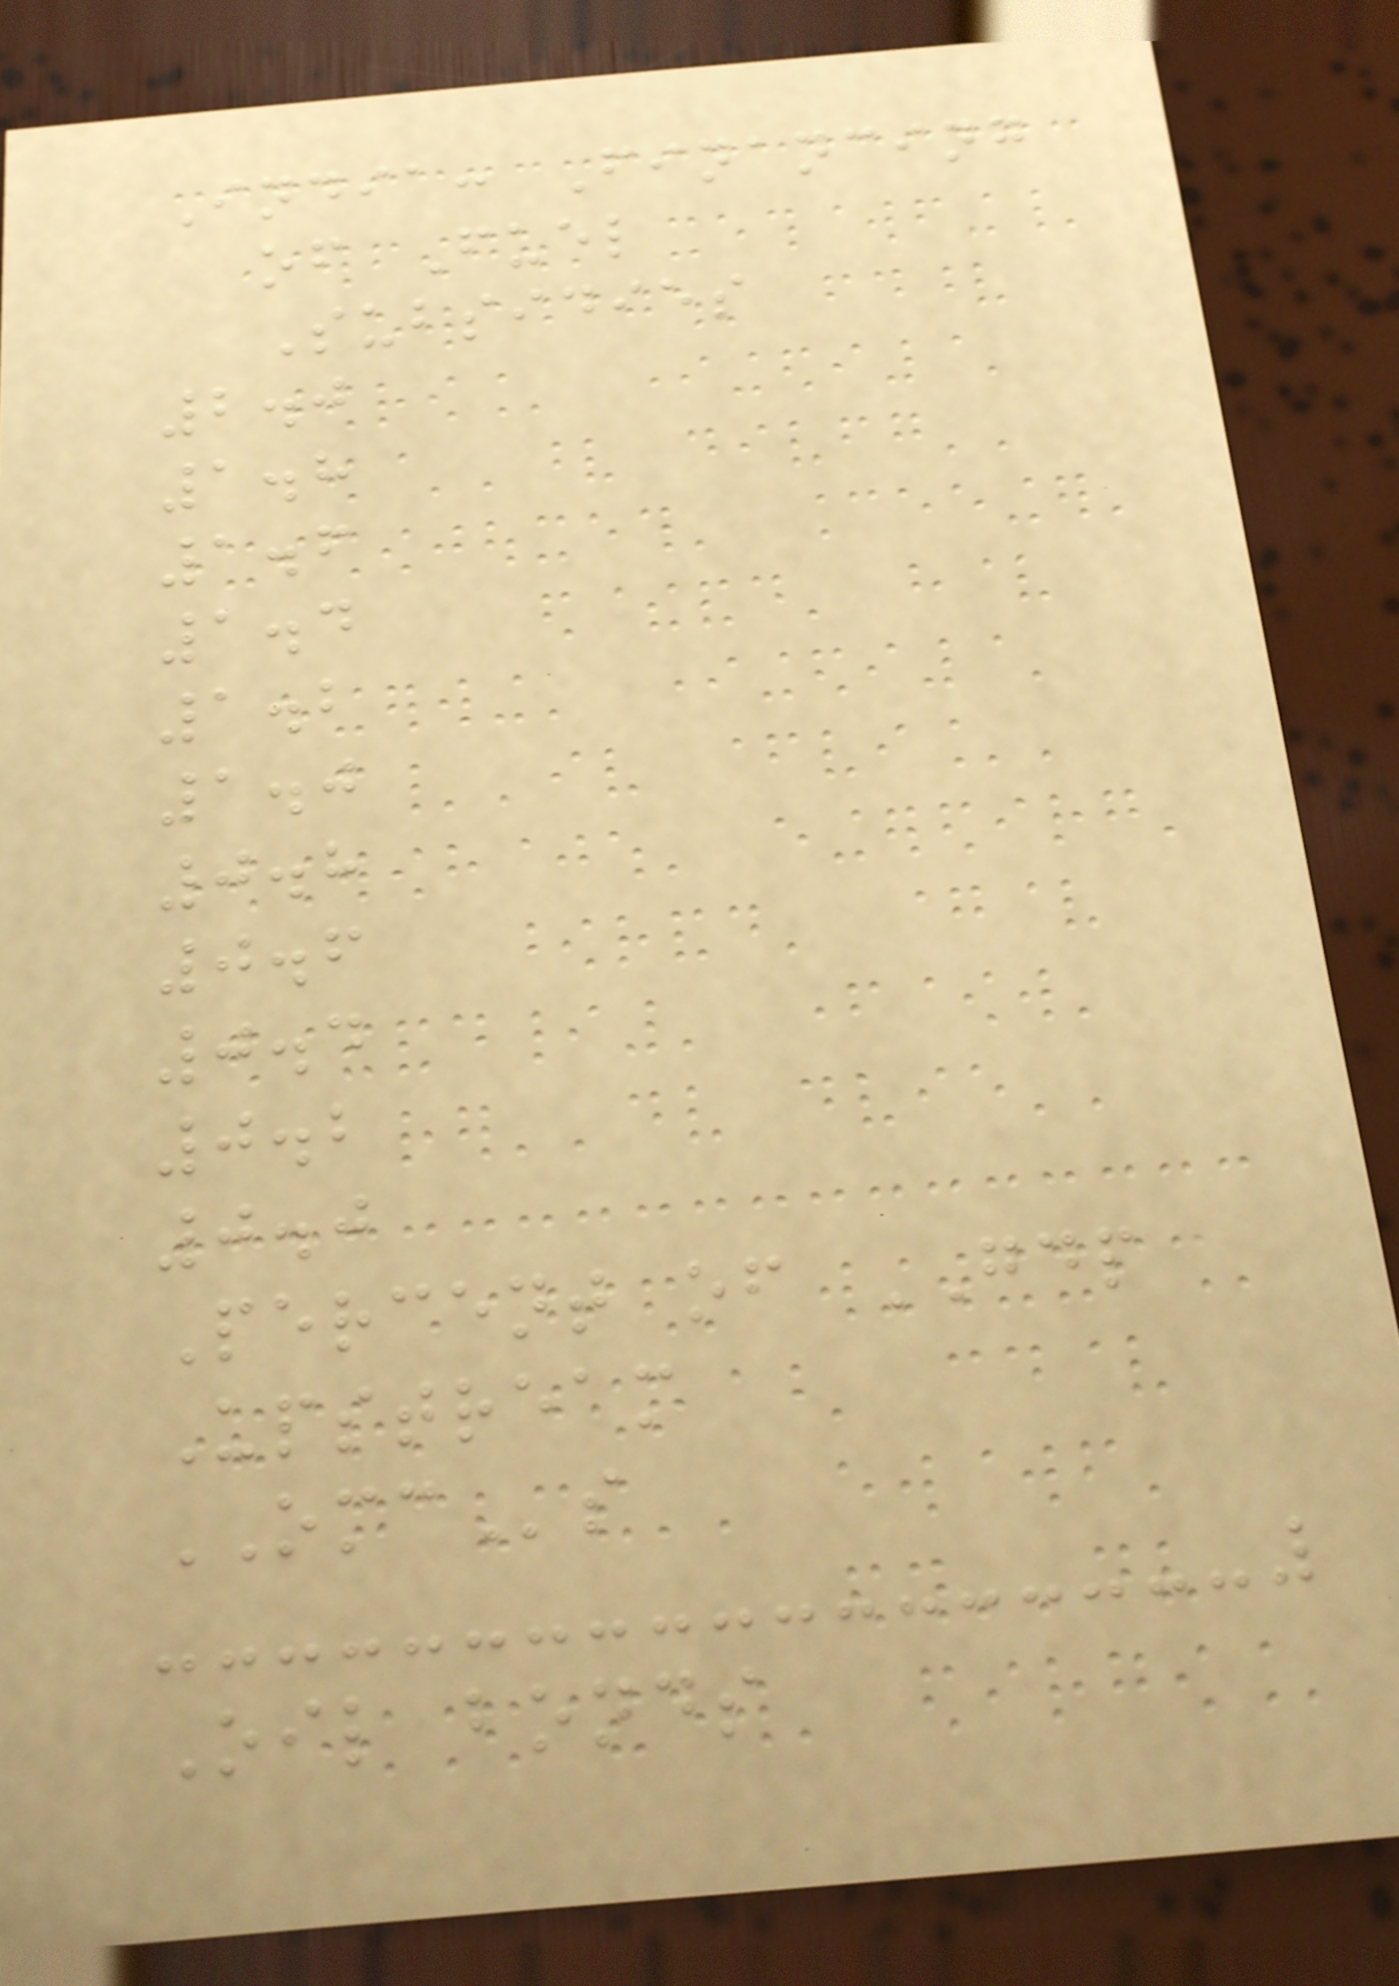India: Financing
of Fuel
Subsidies
2.0
1.8
1.6
1.4
1.2
1.0
0.8
0.6
0.4
0.2
0.0
Percent of GDP
Upstream
OMCs
Oil bonds
